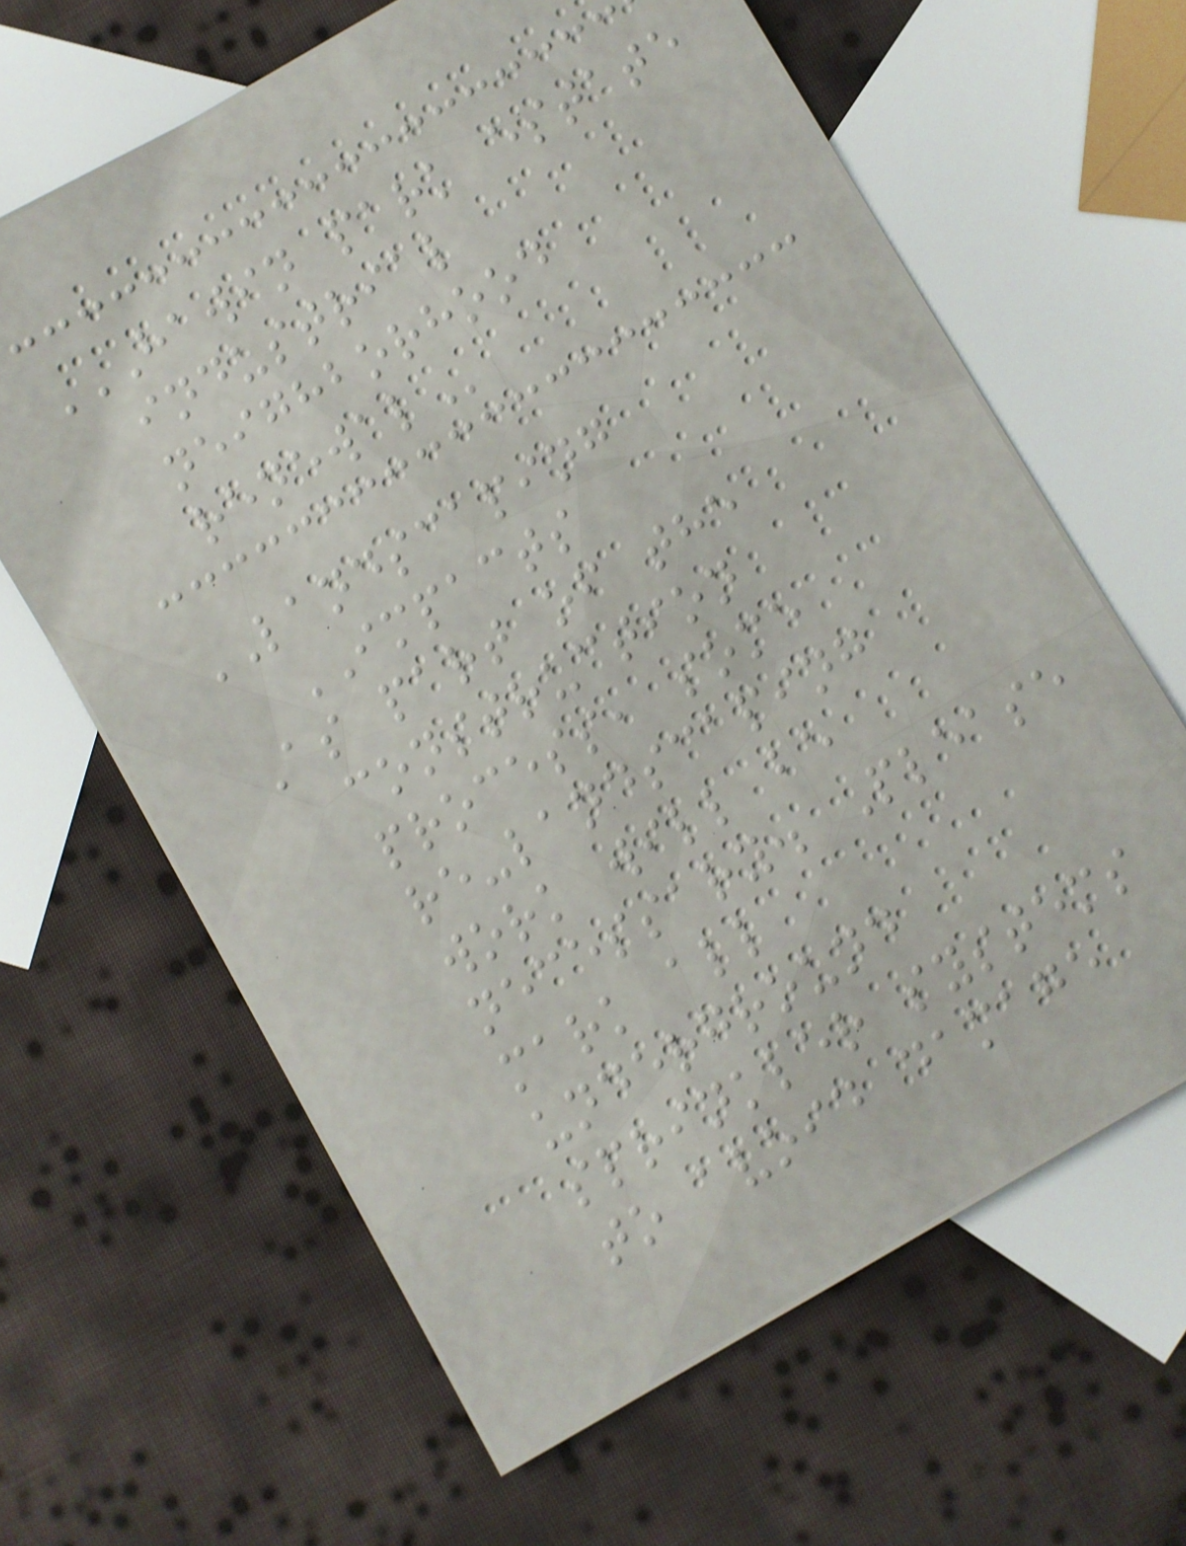HAWIN PARK ESTATE
INDUSTRIAL
NEIGHBORHOOD
RENEWAL
LANDSCAPING
IMPACTS
As part of the
construction
process, some
re-landscaping
work will be
necessary. Please
mark all
underground
sprinkler systems
to avoid damage
